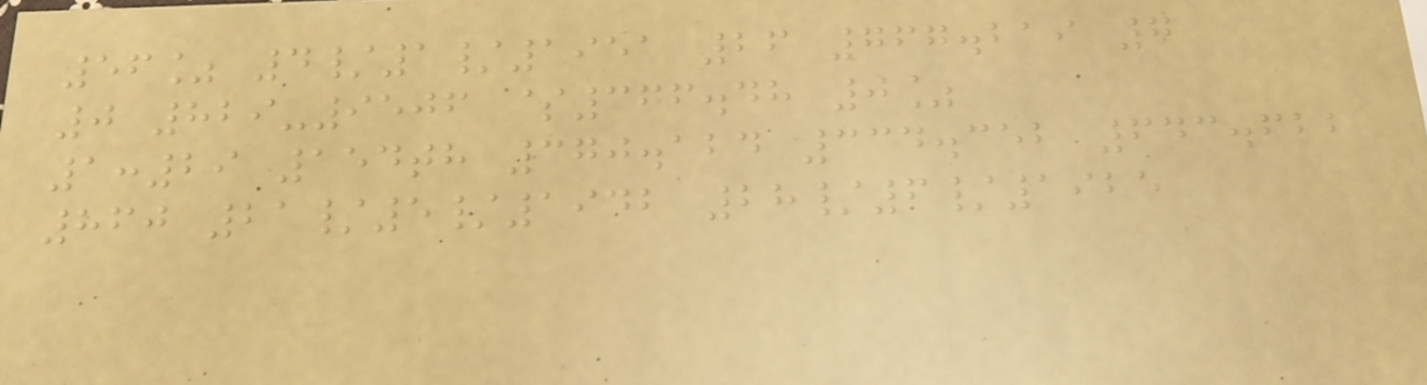56% 4/1/1951 26 767.219 7
0 829-9506 $376.48 0%
1:29 154th 370.124 334.352 643.622
860 21/5/1942 28/6/1925
